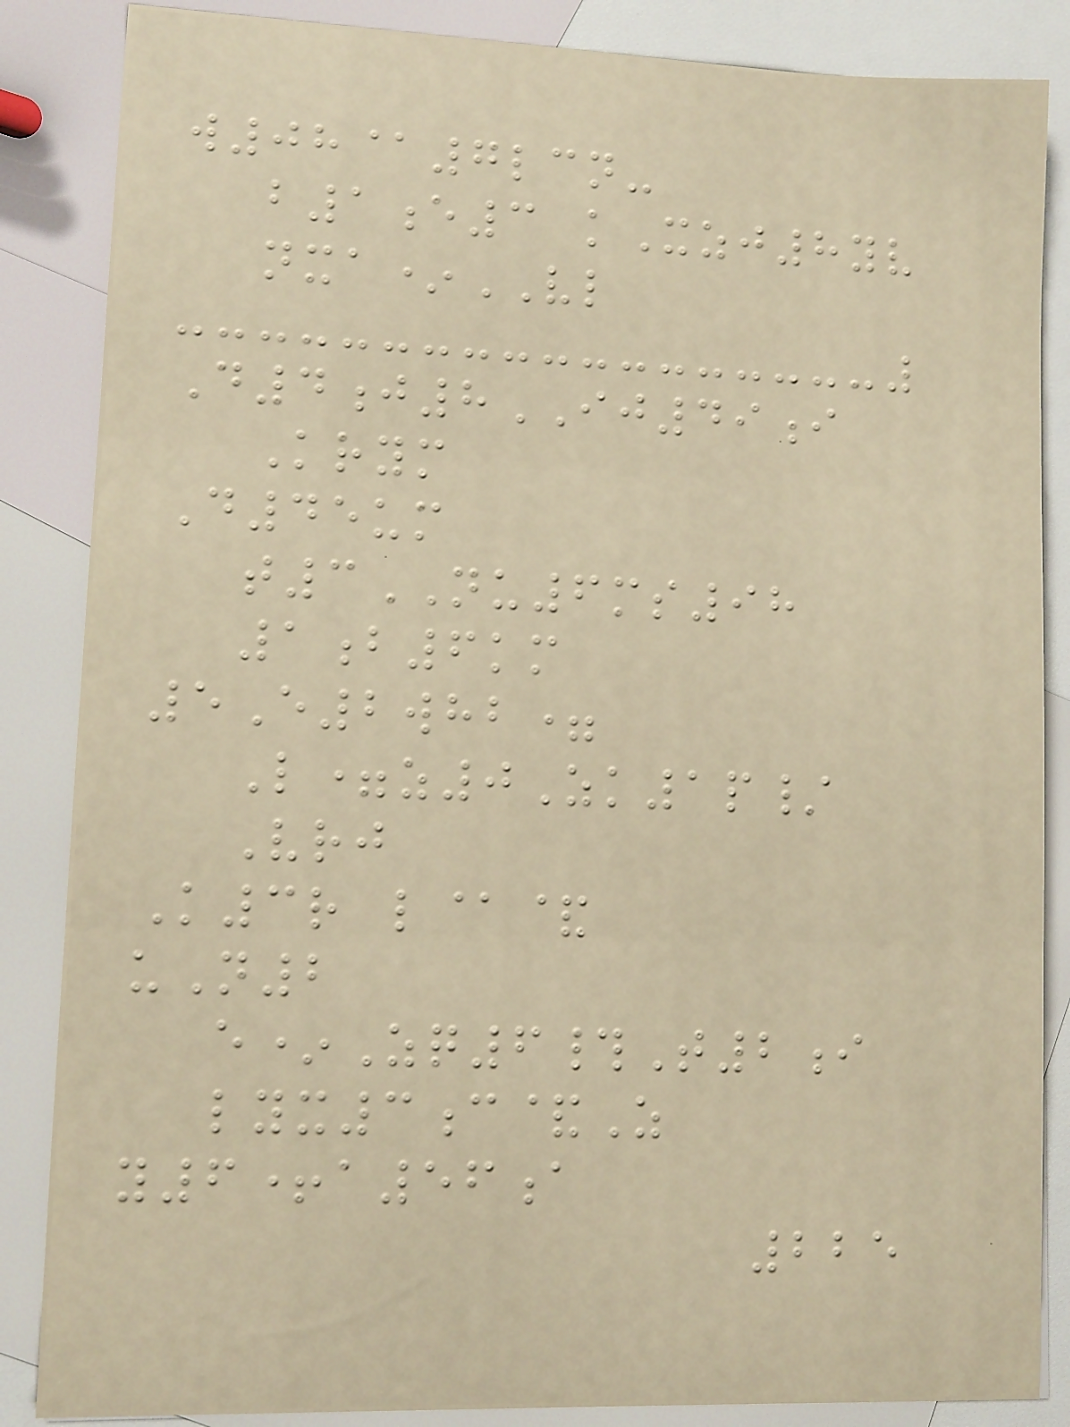w08@7lcn-
b1e3 kXzj8yv
nxa*VL
D4j8IJ49i
Krym
D45um
t3NU6ms98
1b6km
5E2whb=
L=z0Zk1p/
Vrj
K3r l@&
uN2
e*Zq6#T2i
lyx3c&Z
y6+a56a
225
